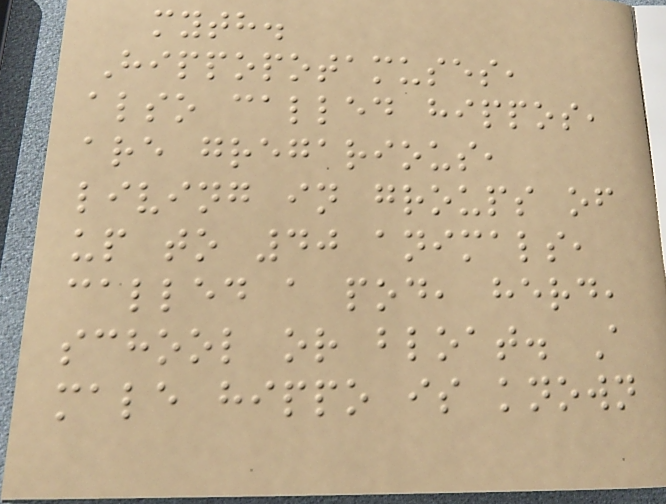myth.
Hippopotamuses,
also called hippos,
are gregarious,
living in groups of
up to 40 animals,
called a pod, herd,
school or bloat. A
male hippo is known
